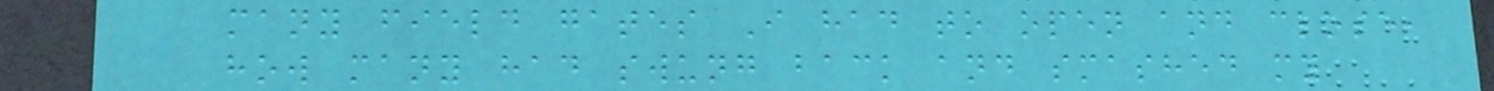many field gates I had to open and close,
how many had swung back and smashed my
